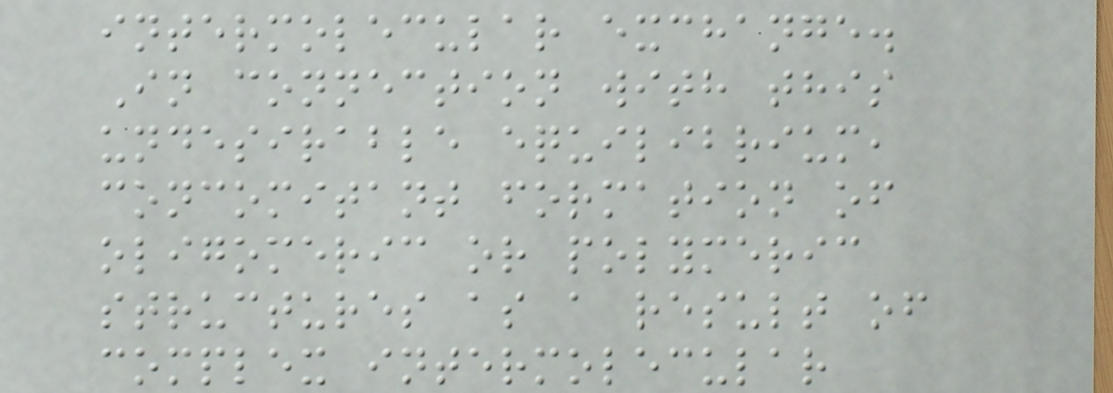intermolecular exchange.
In connection with this
undesirable equilibrium,
concomitant formation of
oligomeric or polymeric
structures as a result of
complex intermolecular
